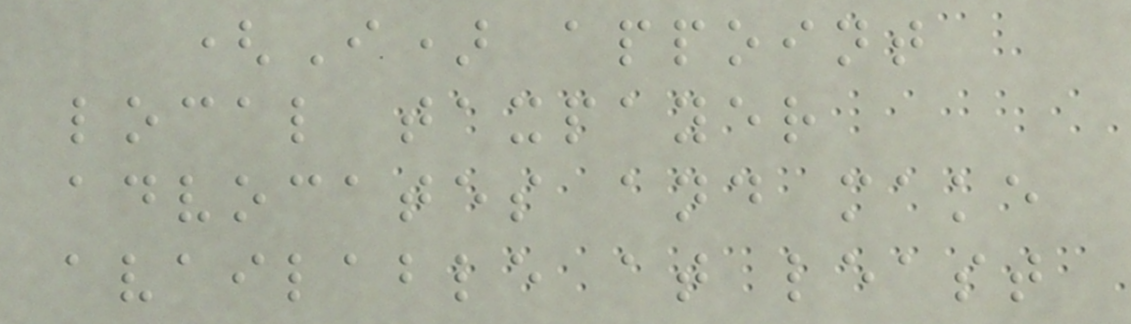(I) appoint
local taxpayer
advocates and make
available at least
